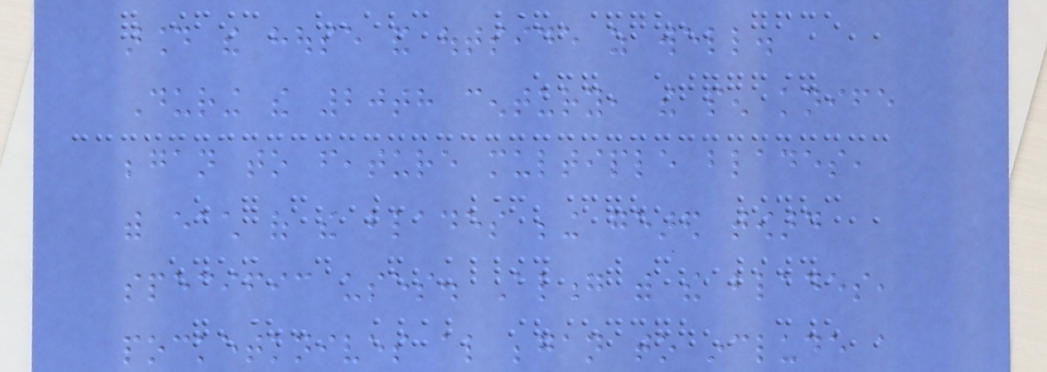around the house and outside as well.
During the 20th century, the pen knife
began to feature multiple blades,
with each of the blades being geared toward
specific uses. Along with the blades,
pocketknives also began to include a
